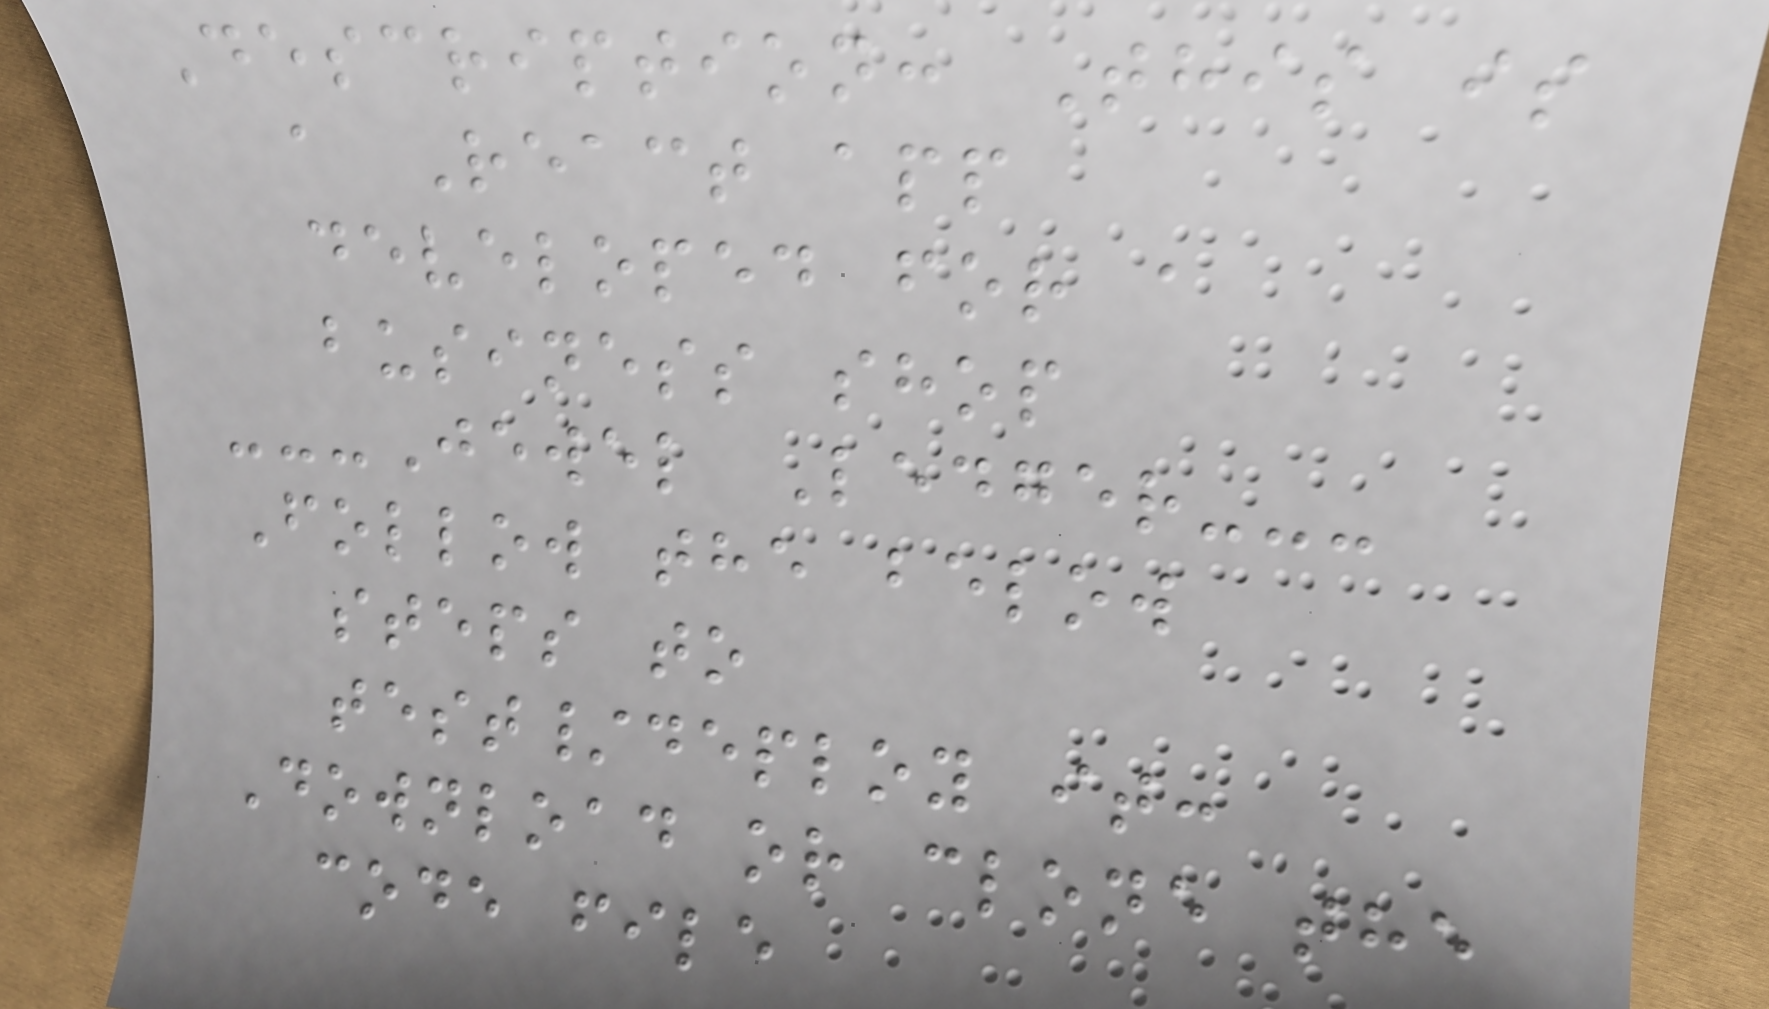Description: This is
a React app
developed for a
business shop
---Jewel Ledger---
Follow the below
steps to
test/deploy it:
Download or clone the
code file
